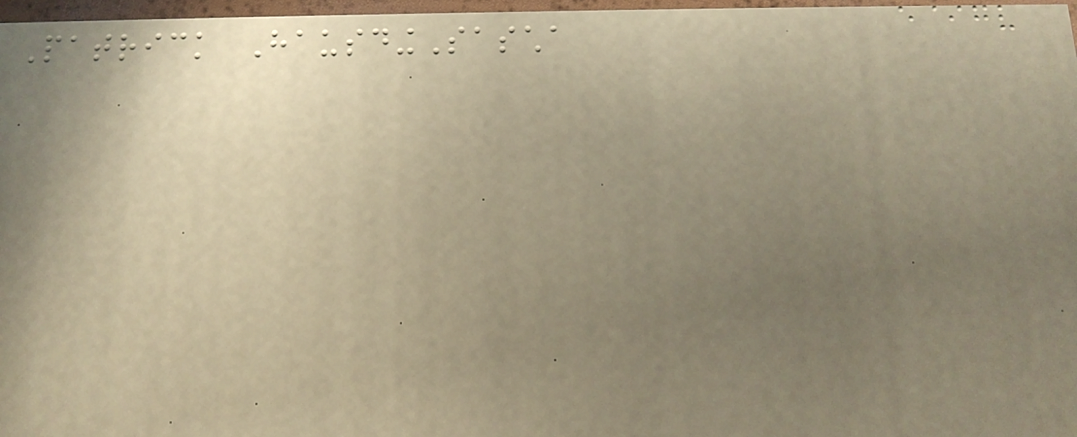Patrick HausdingSascha
